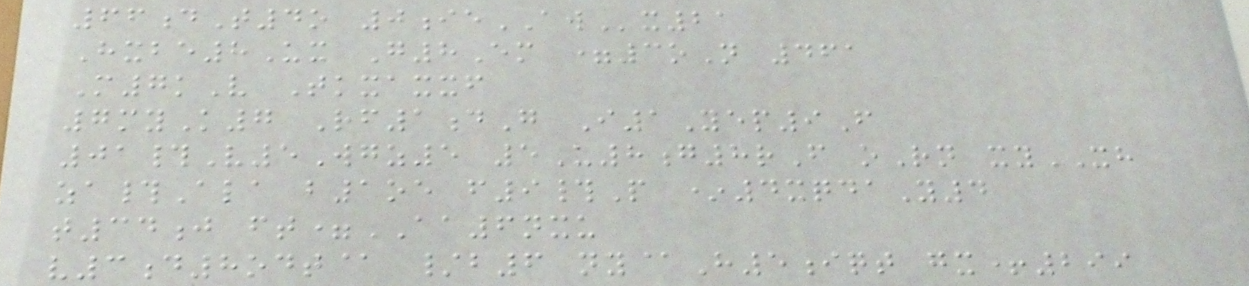66dT4o 0ieAWx21
Hxbe8Ux G8Em =3oN 461
M7kV Tkxaxxf
7myK7 Rf1dG I1Yep9F
01#V5Wgz5 5U8g8rF oRn xyXH
za#Ala b1oe f9#P *4xqdaY4
t34j ft=AA6nxu
v3d8odt@ /b6 ny@H5iqt gx+299
